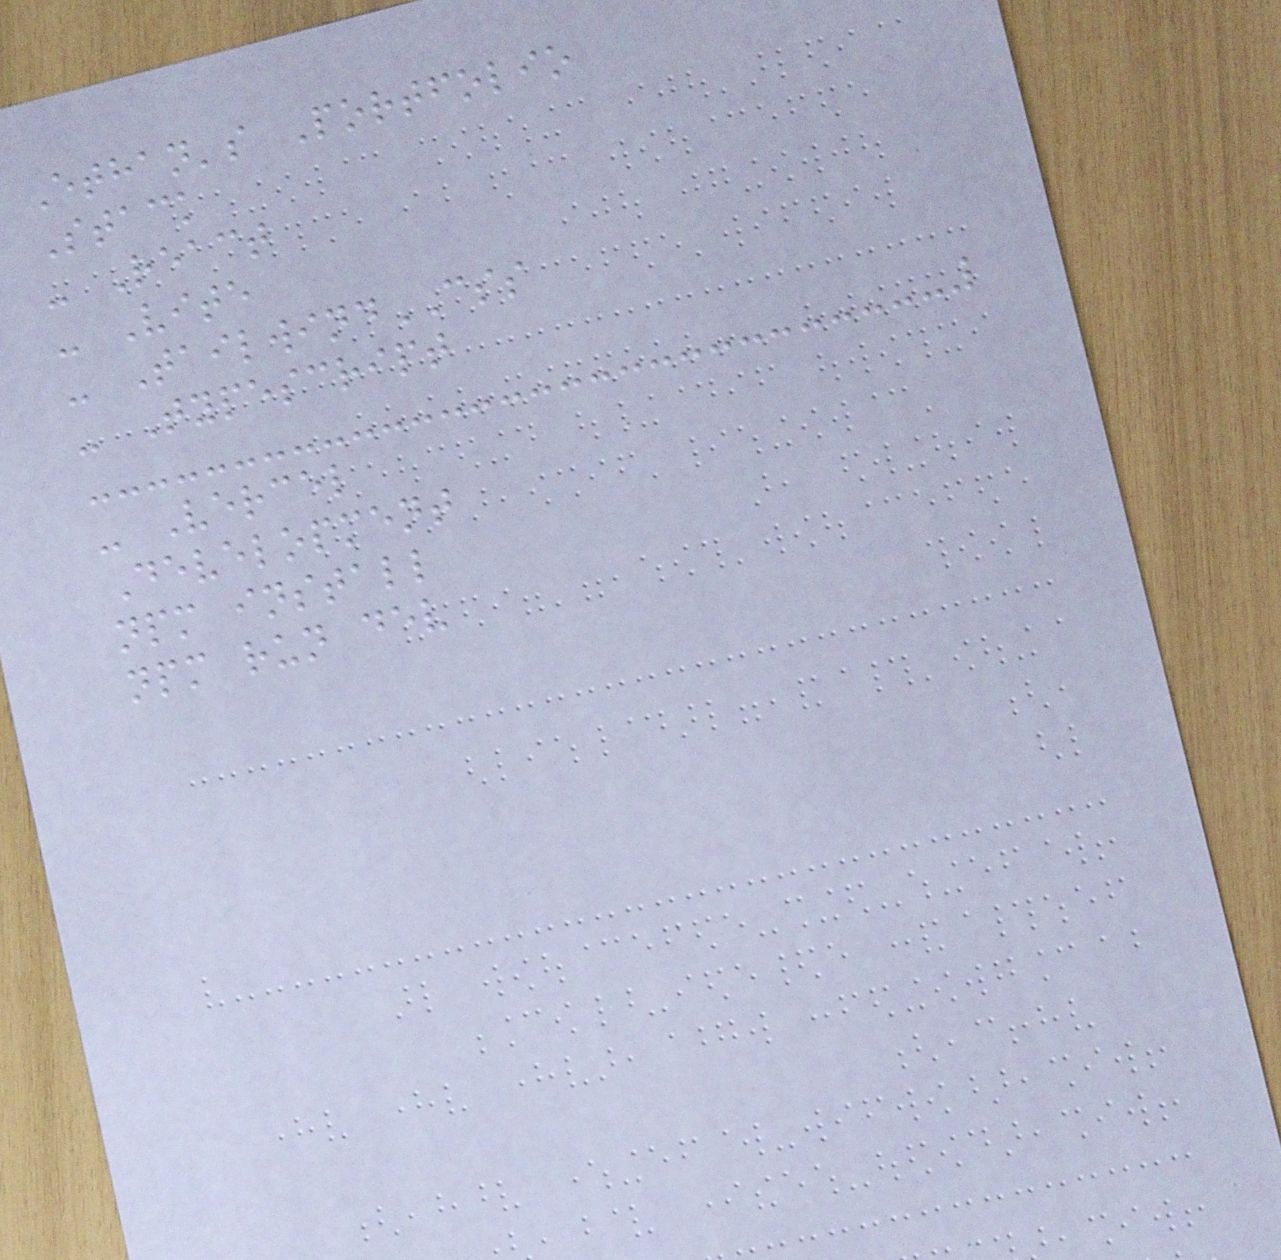Ethan's Portfolio
Stack
- React
- Vite
- TailwindCSS
- Typescript
- Vercel
Development
npm install
npm run dev
